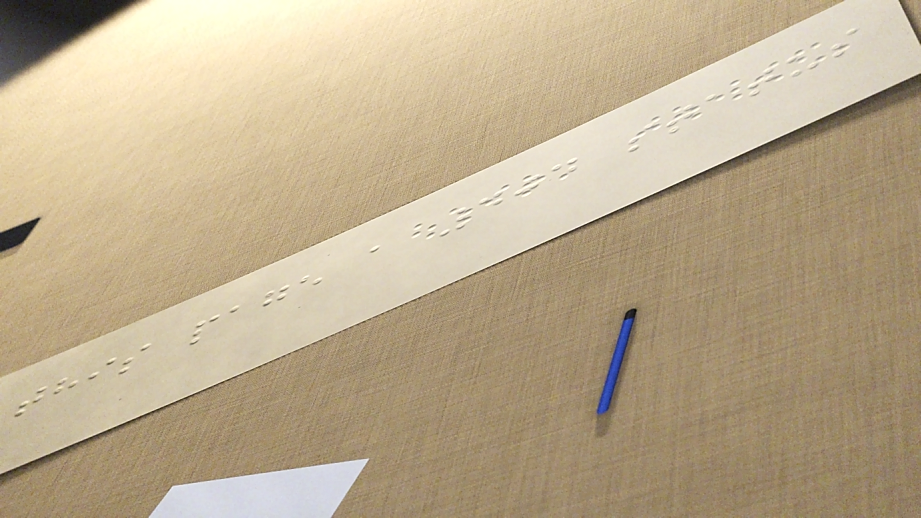this page a 404 status
